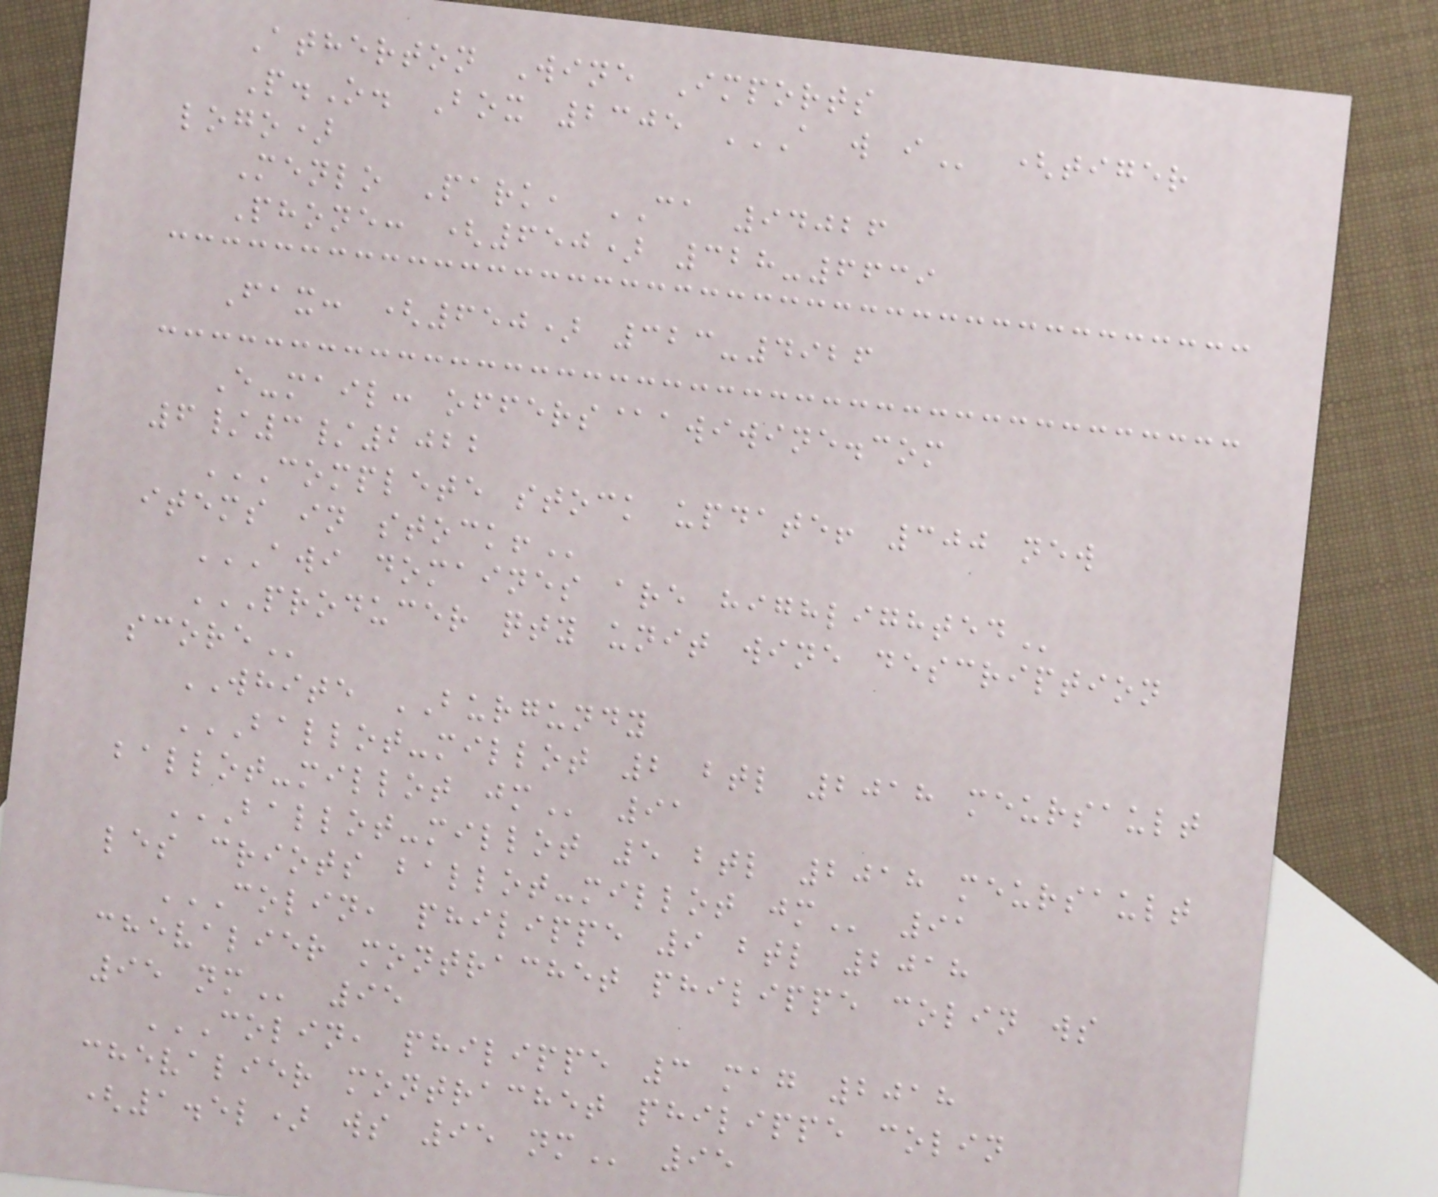Atherton Wine Imports
P.O. Box 2305 A W I (tiger
logo)
Menlo Park, CA 94026
Phone: (650) 328-6639
Fax: (650) 323-4926
E-mail: offers@awiwine.com
6/3/2022
COMPLETE STOCK UPDATE! 300 NEW
ITEMS IN STOCK!
AWI DOMAINES ARE HIGHLIGHTED
PRODUCER QTY UNIT WINE DESCRIPTION
SCORE
WHITE BURGUNDY
BALLOT-MILLOT 2 BTL 2018 MEURSAULT
BALLOT-MILLOT JM 91
BALLOT-MILLOT 5 BTL 2018 MEURSAULT
LES CRIOTS BALLOT-MILLOT JM 91
COLIN, PHILIPPE 9 BTL 2018
CHEVALIER MONTRACHET PHILIPPE COLIN WS
95 NM 95
COLIN, PHILIPPE 3 MAG 2018
CHEVALIER MONTRACHET PHILIPPE COLIN
(1.5L) WS 95 NM 95
